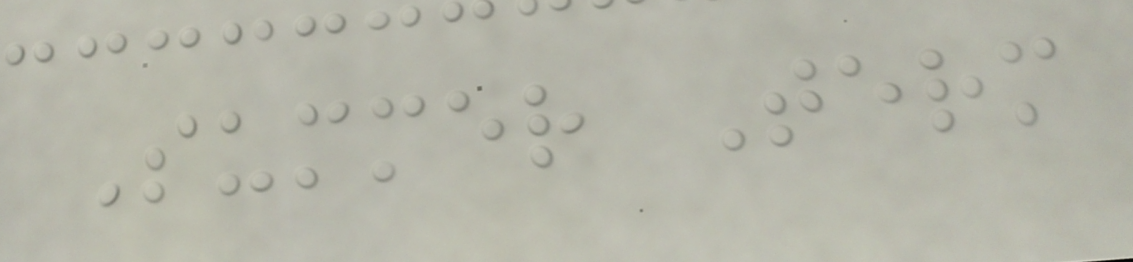Summer Term
